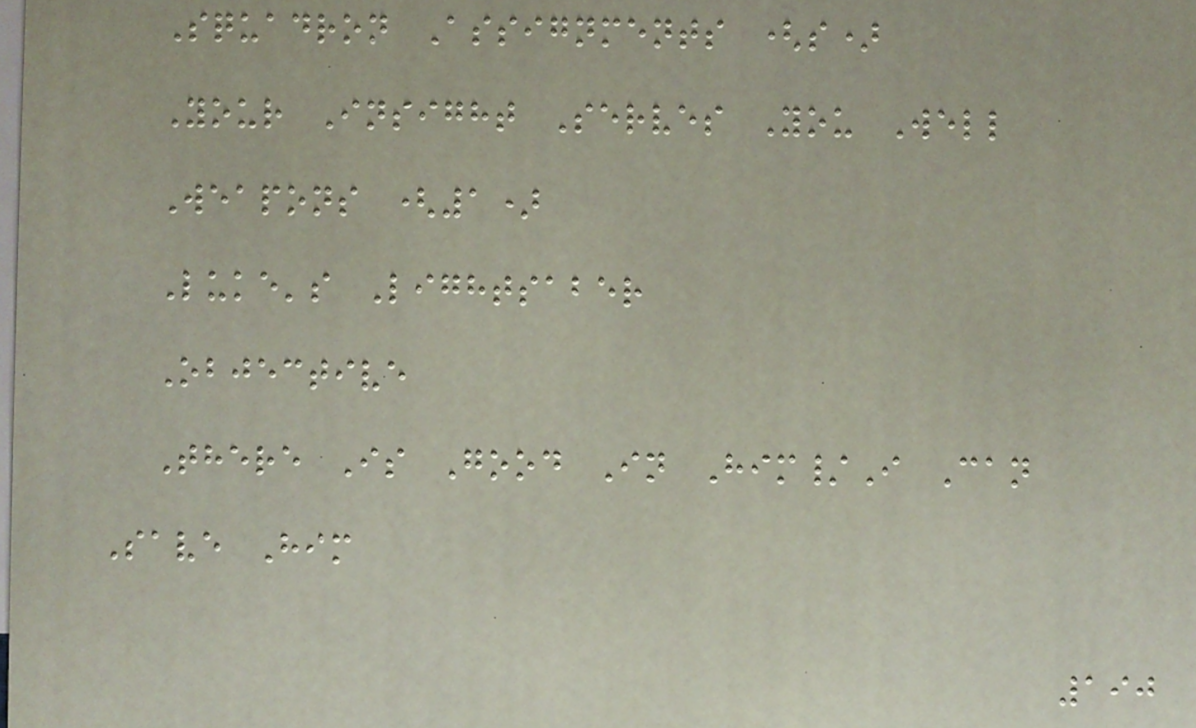Squadron Assignments (s)
Your Insight Serves You Well
Weapons (1)
Luke's Lightsaber
Objective
There Is Good In Him/I Can
Save Him
190
